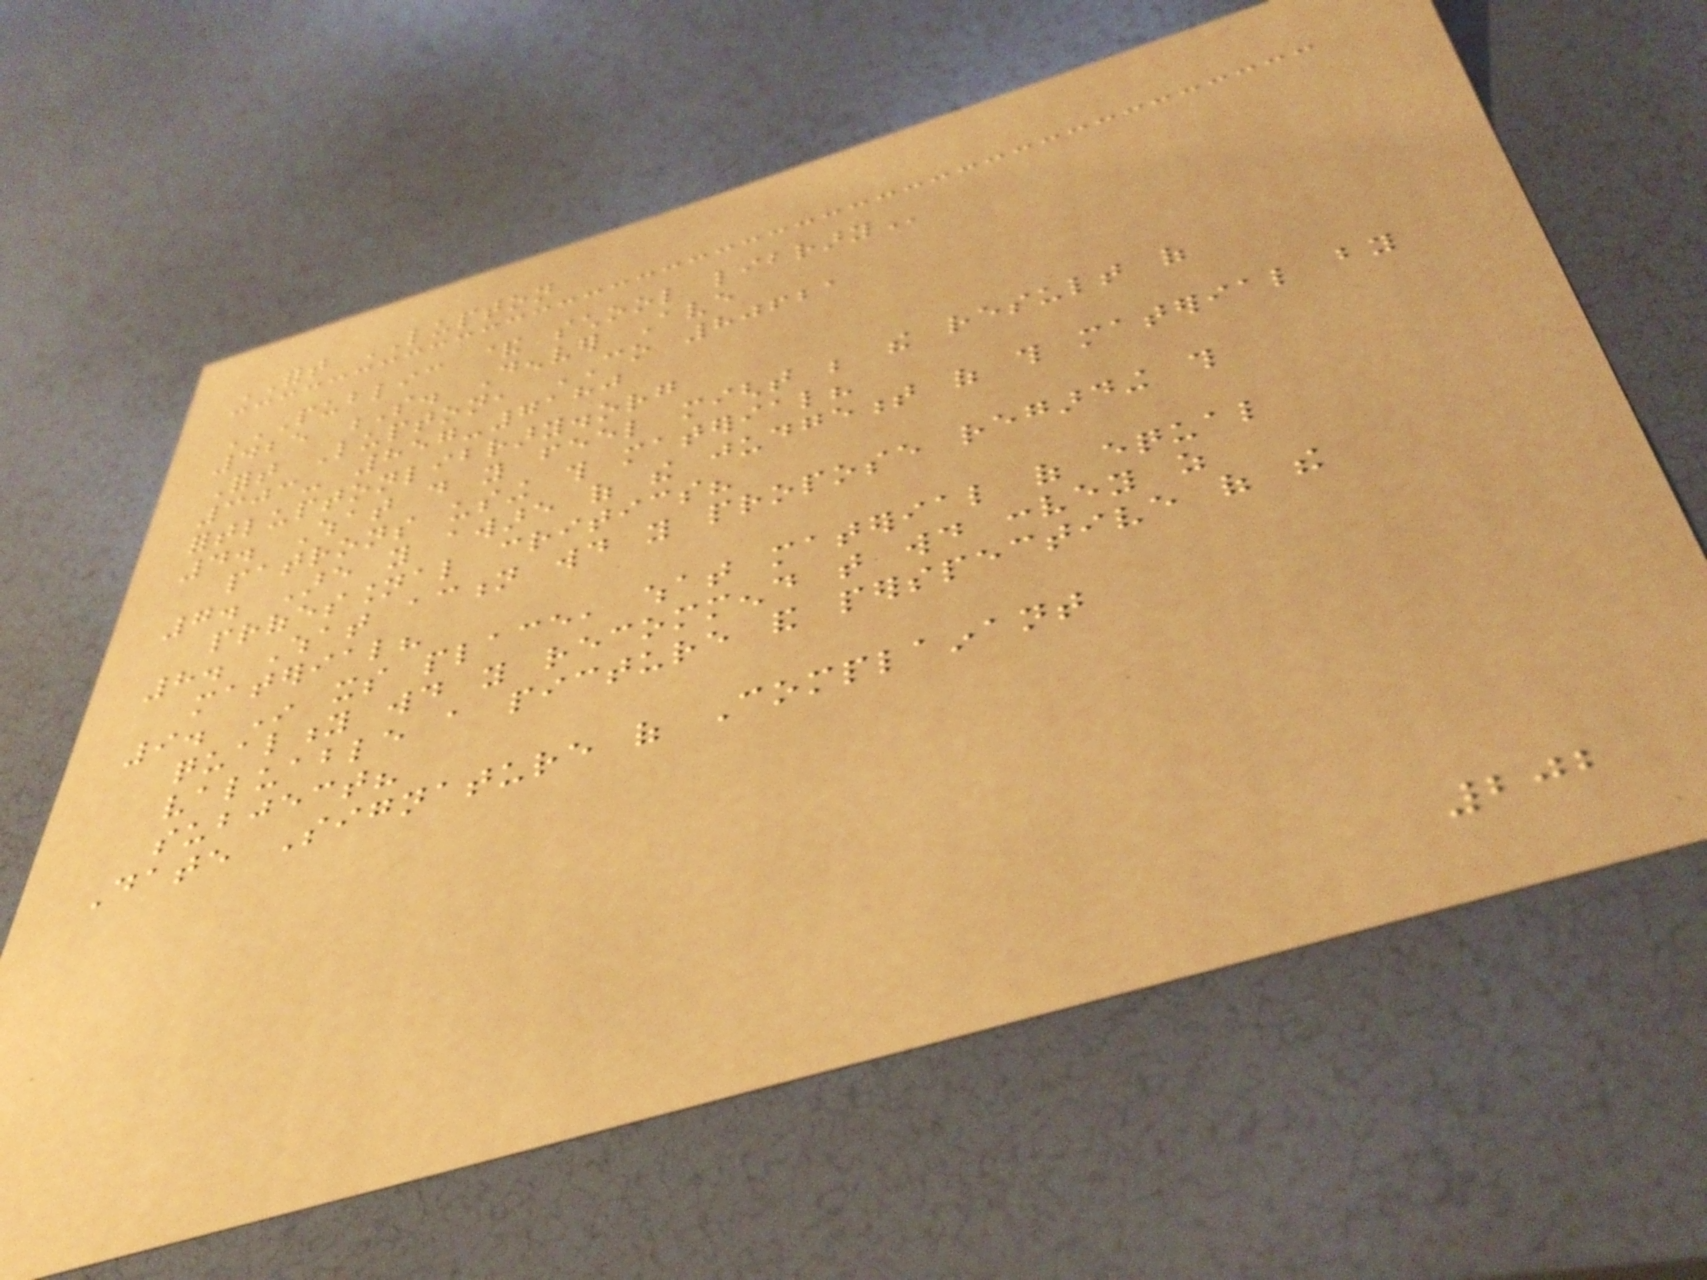FORT LUPTON
PUBLIC & SCHOOL LIBRARY
425 S. Denver Ave
Fort Lupton, CO 80621
303- 857-7180
fortluptonlibrary.org
4. What do you feel might be the result of
patrons using this material?
7. Are you aware of the judgement of this material by
professional critics?
8. What action would you propose regarding this
material?
9. In its place, what material of equal
quality would you recommend that would convey as
valuable a picture and perspective of the
subject?
Date Signature of Complainant
202
